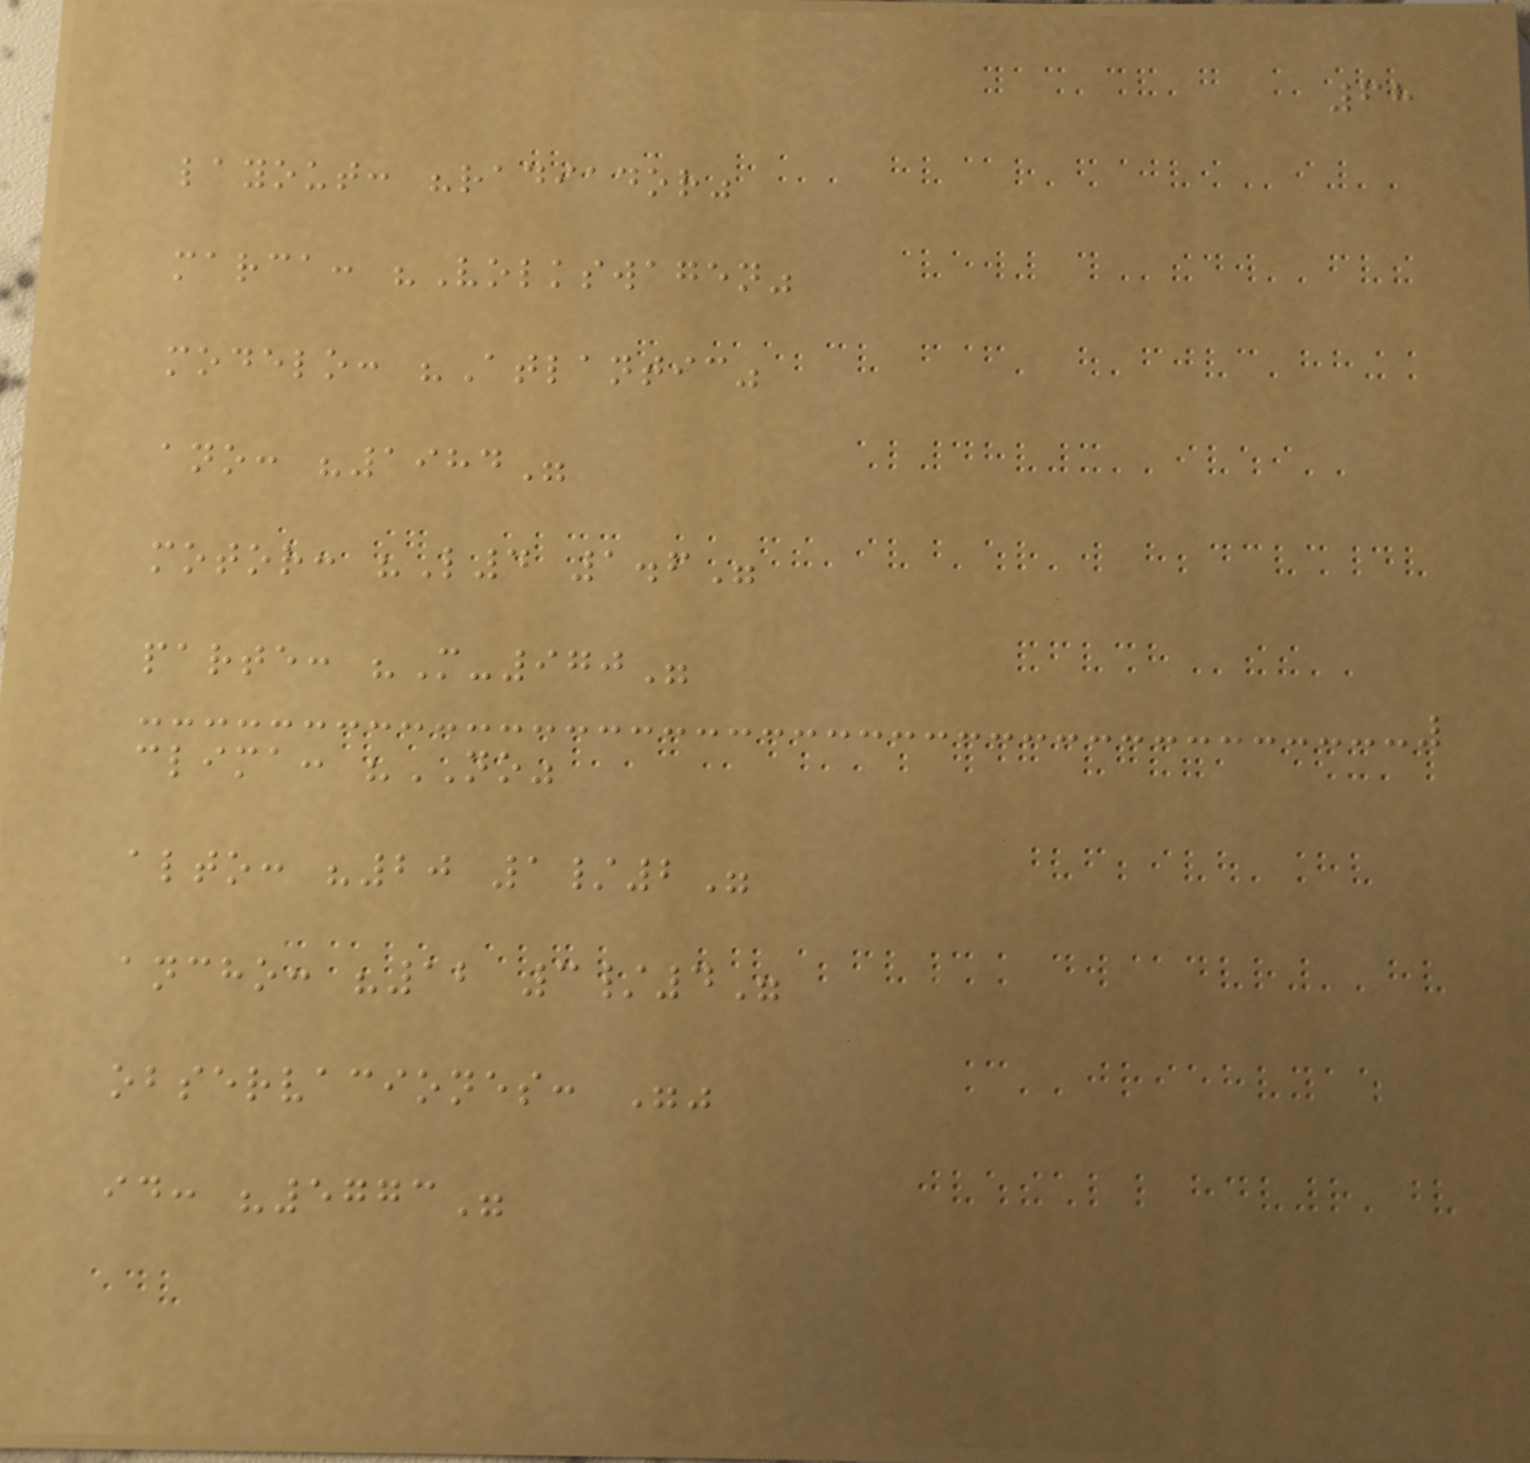68
layout: "radiador"
marca: "Volkswagen"
modelo: "Atlantic"
ano: "1984"
motor: "L4 1.6"
parte: "M-970"
clima: "NO"
alto: "20 1/2"
ancho: "12 3/4"
observaciones: ""
id: "5773"
